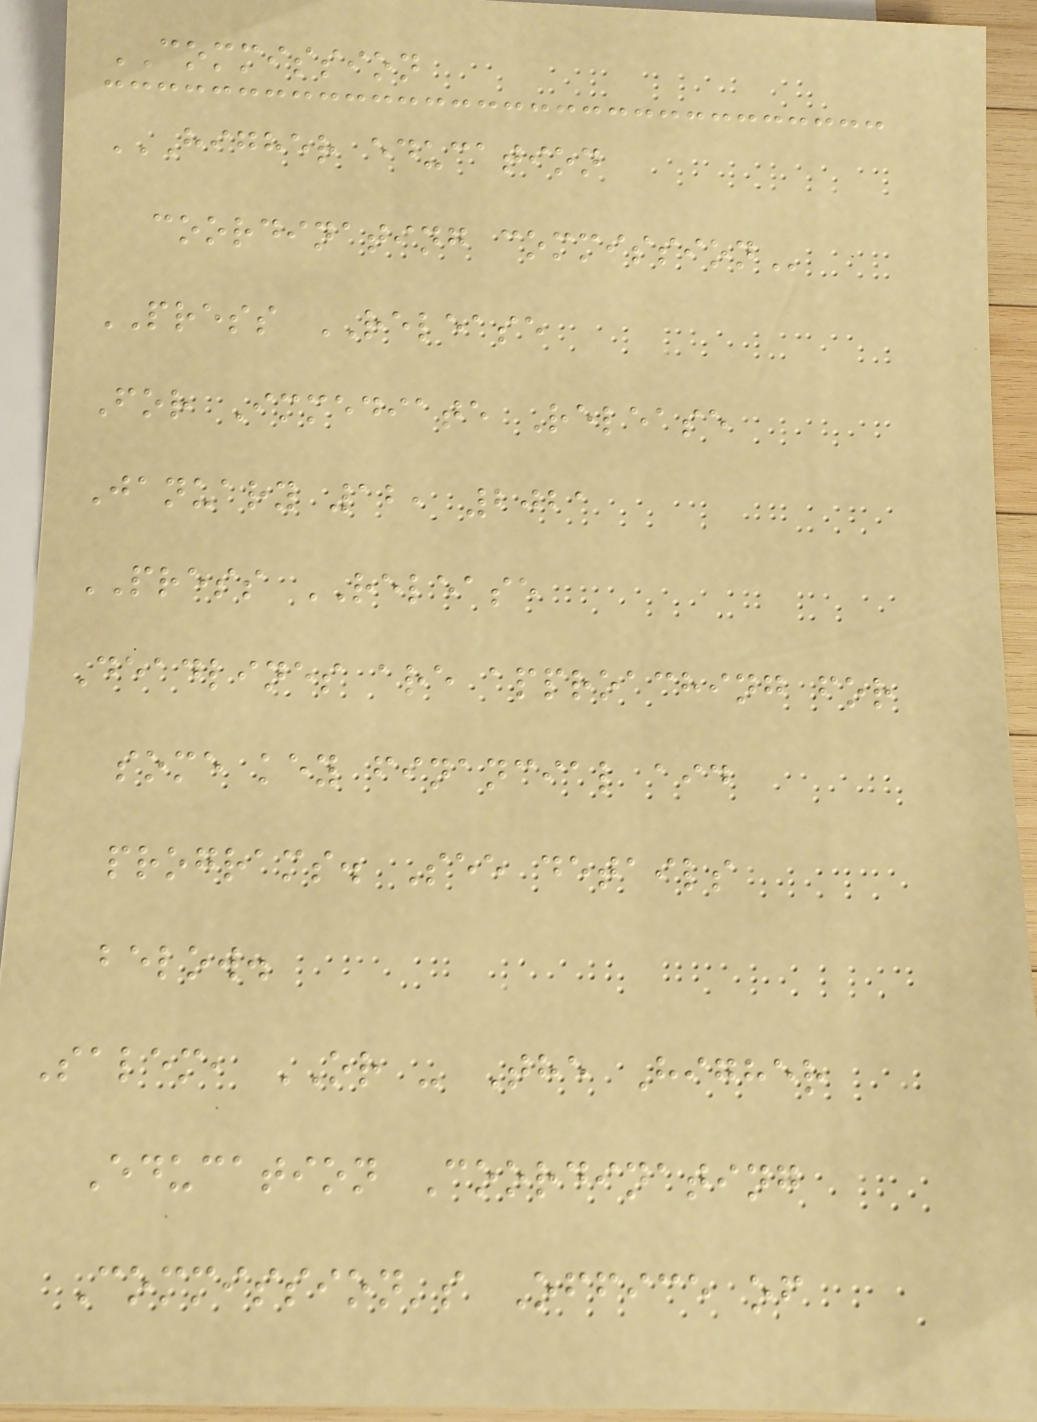COMMISSION
HIGHER EDUCATION
COORDINATING COMMISSION
PRESS RELEASE
For Immediate Release
January 12, 2021
PRESS RELEASE
Deadlines are approaching for
some key financial aid
programs. See details
below.
Salem, OR - The Higher
Education Coordinating
Commission's Office of
